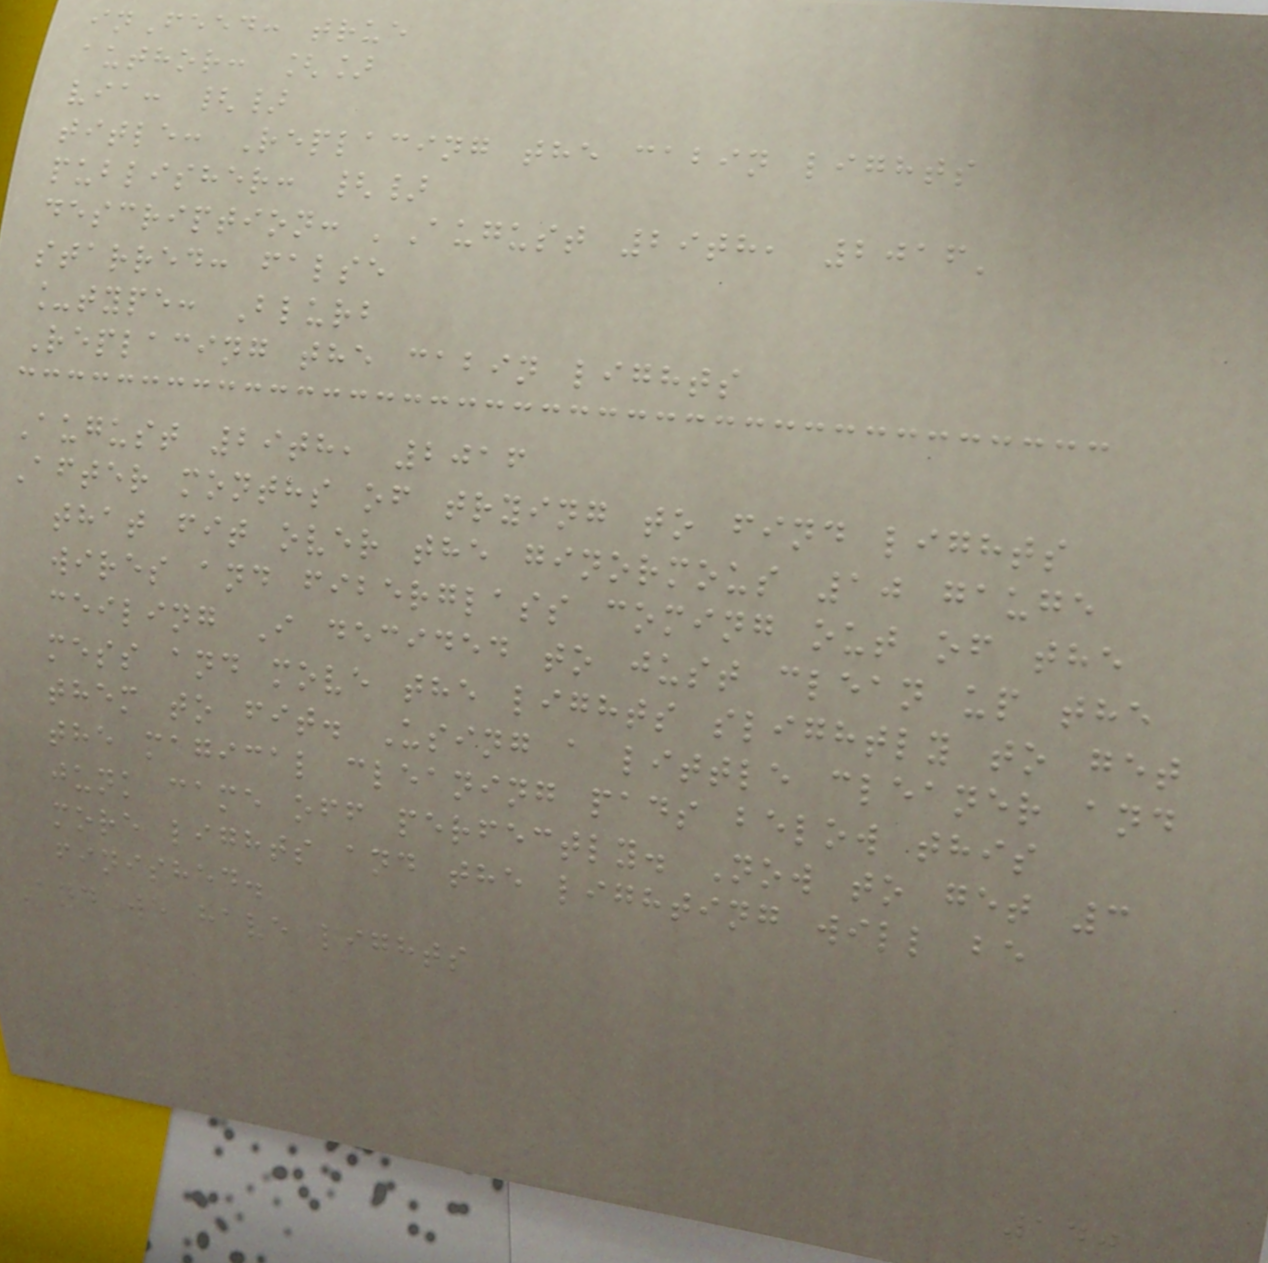inFeed: true
author: []
via: {}
title: Replacing the cabin lights
publisher: {}
description: 'August 29th, 2016'
starred: false
_type: Blurb
Replacing the cabin lights
August 29th, 2016
After months of trying to find lights
that fit over the ginormous 10 gauge
wires and fiberglass coming out of the
ceiling I decided to just clean up the
mess and move the lights slightly to get
them to fit. Using a little cleaner and
the magical cleaning pads below this
junk came off perfectly. Now to get 3
more lights and the lighting will be
finished.
And we have lights
140
